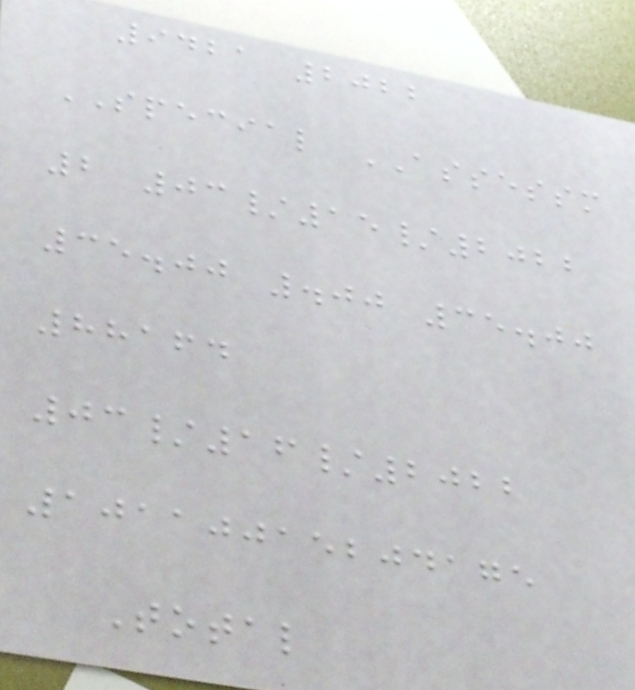9421 2022
SPECIAL ASSESSM
2 03/15/2022
35.00 .00 35.00
88164
03/16/2022
10110015204175
Total
